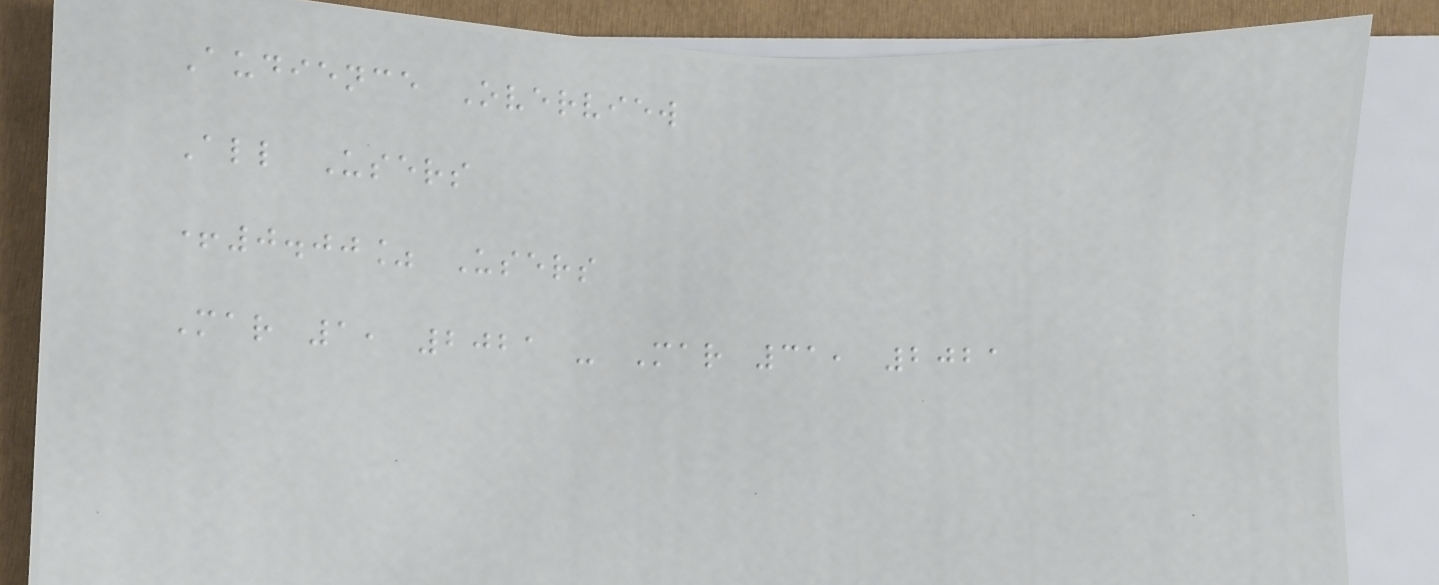Audience Overview
All Users
+0.00% Users
Mar 1, 2021 - Mar 31, 2021
